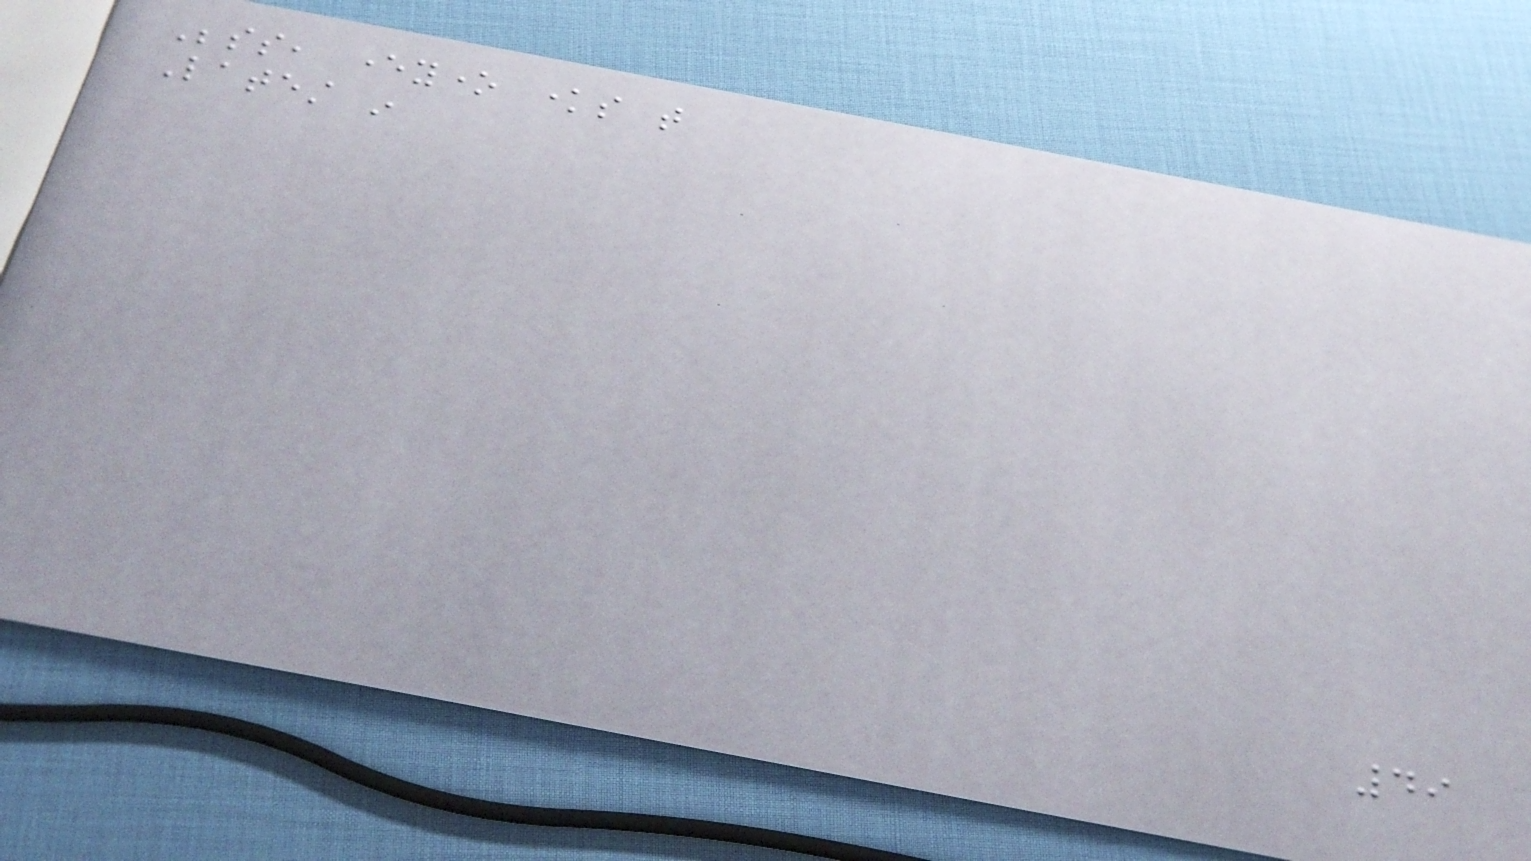Besides, everyone knows that
Latest in
49
